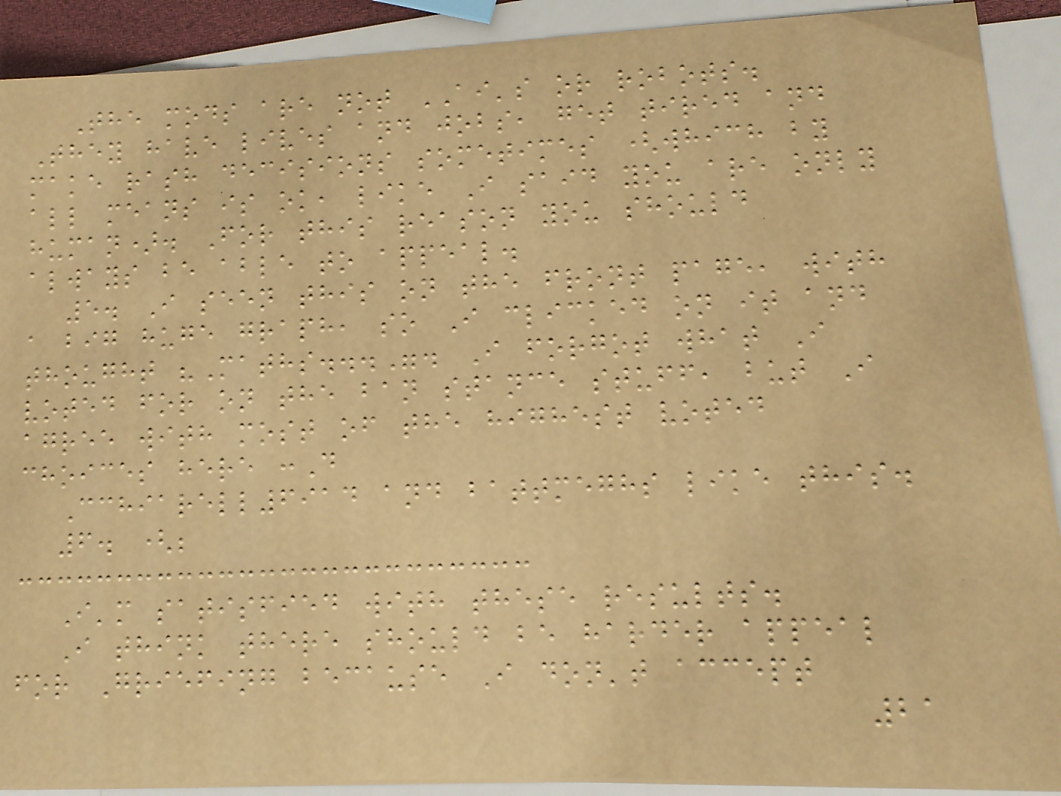The mods are not AI's or robots.
They have lives and jobs, get tired and
make rash decisions sometimes (which by
all means is ok, like I said you are only
human). For this reason you should
always be able to appeal.
5. I seen this on the front page, with
a big huge graph, so I clicked on it and
thought "Maths...". I forgot what I
voted for on the ban stance stuff, but I
agree with most of the highest voted
choices here :D
Cchiarell6914 and battmeghs like this.
6. (;
I'm satisfied with these results.
I think there should be harder appeal
for Griefing because I don't accept
21
